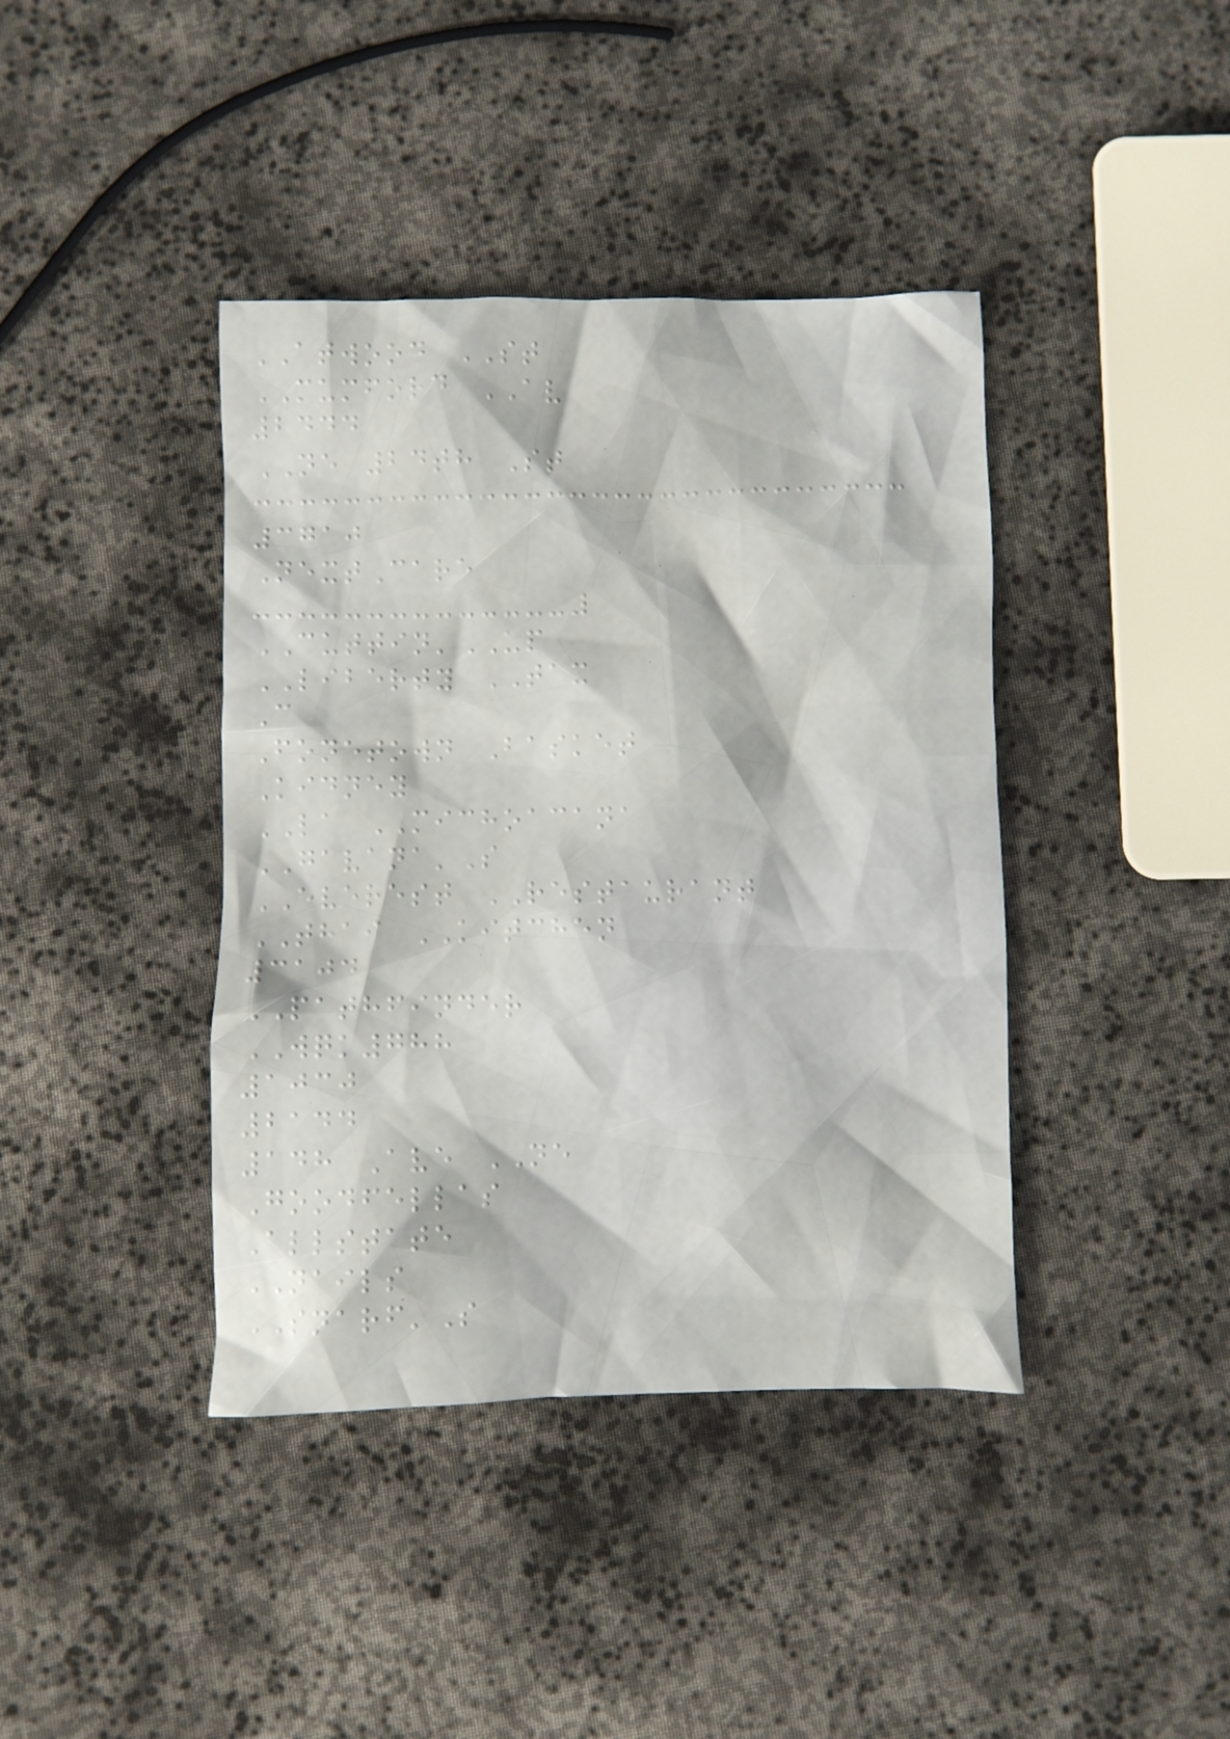ATWOOD ST
MUMFORD AV
2444
NE 24th St
3710
NextCare
CUTTIN'UP
LIBERTY TAX
C
Fonetown Basket
Kidney
LA MICHOACANA
GAVANA'S
EVEREST RESTAURANT
THAI KITCHEN
3104
PATHFINDER
WQK788
1030
2144
148 Ave NE
Goodfellas
Allstate
NAILS
SNARF'S
